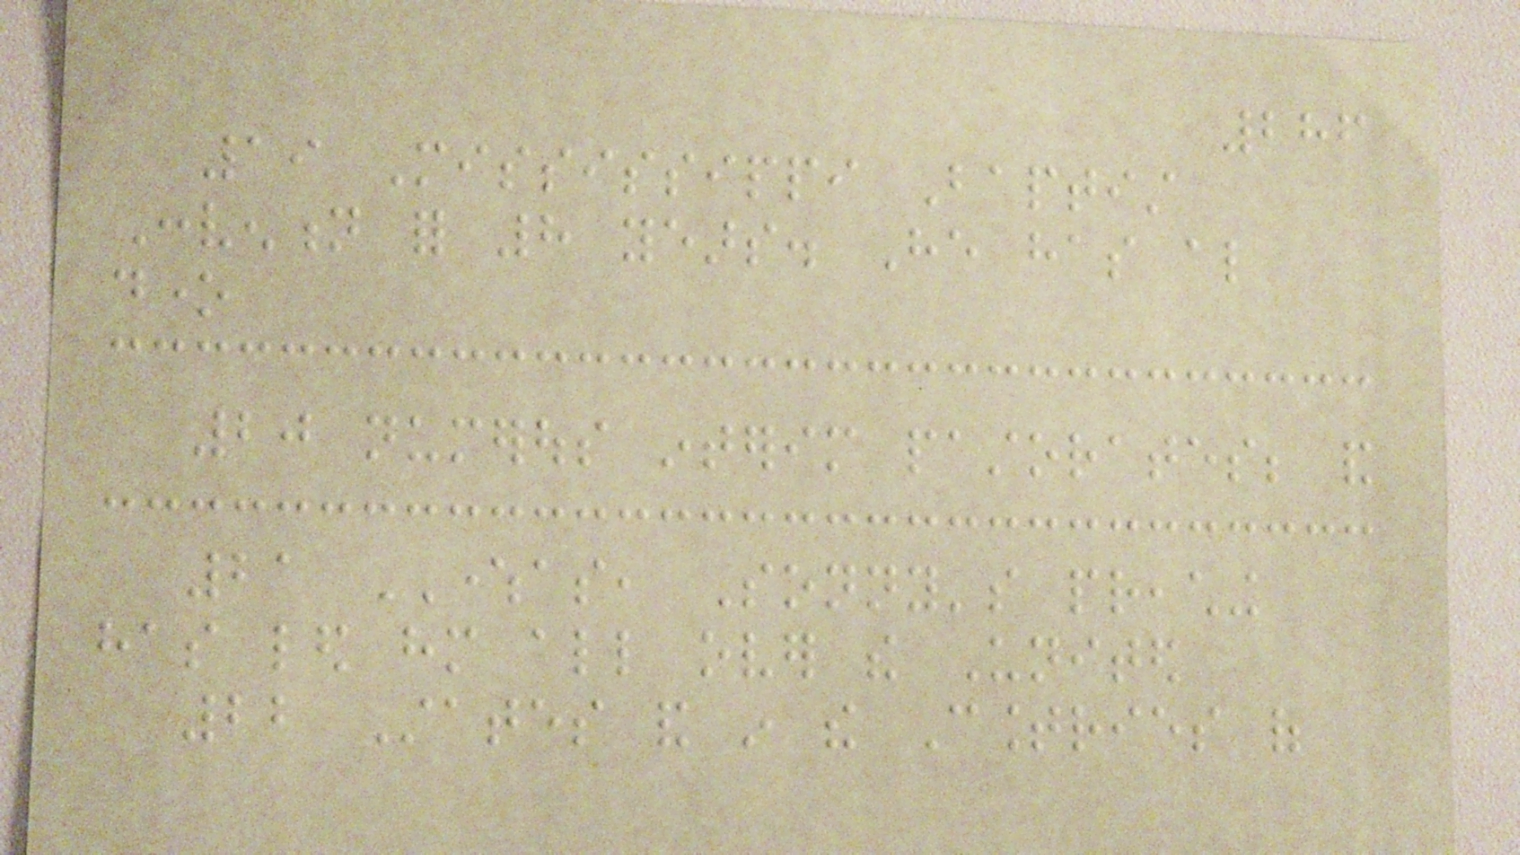286
19 Mississippi Baptist
Convention for 8 years. He has also
done
20 numerous interim pastorates; and
21 WHEREAS, Sonny's preaching
has led him all over the United
22 States and in the Countries of
